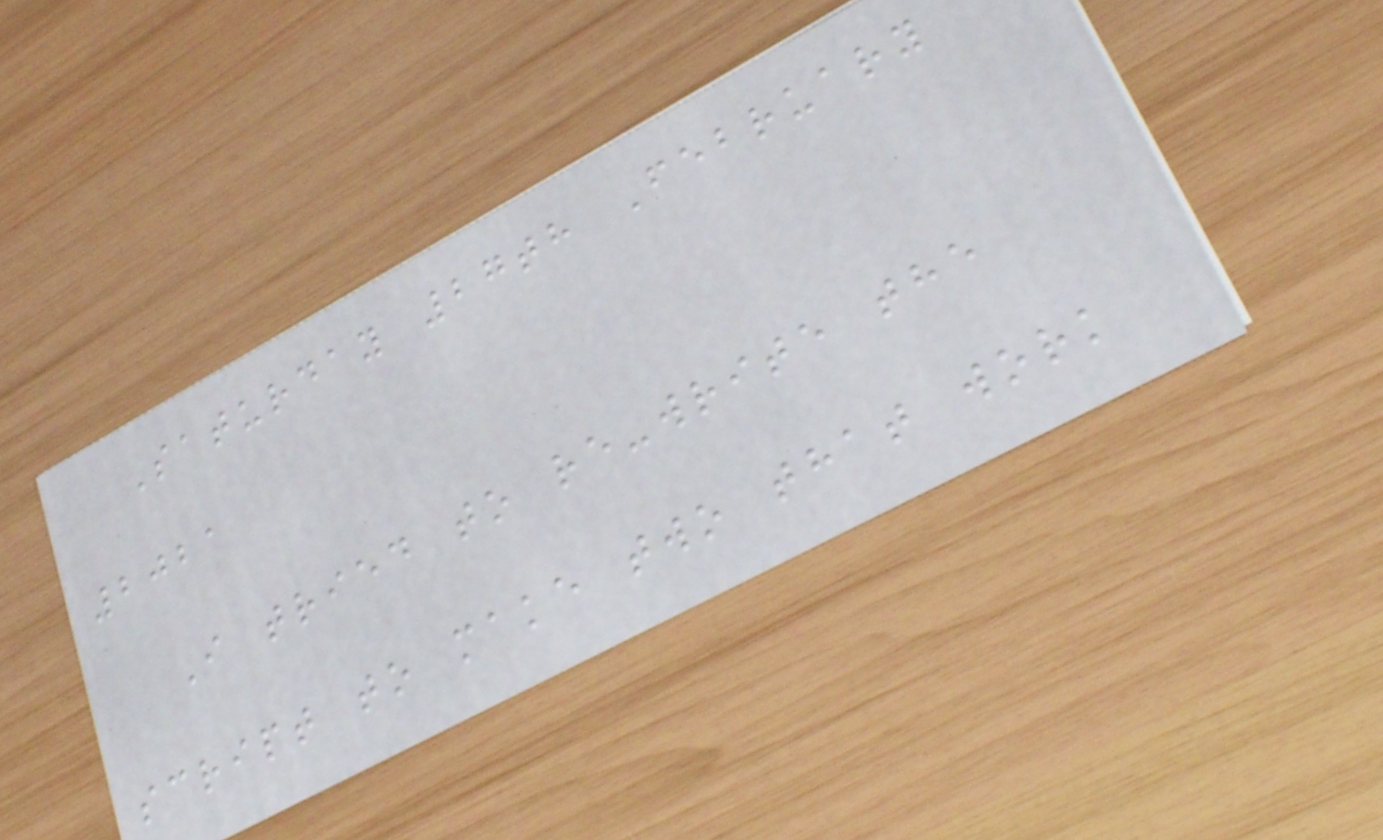Saturday 27th February
2021
I tried to re-write the
script to make two that work
